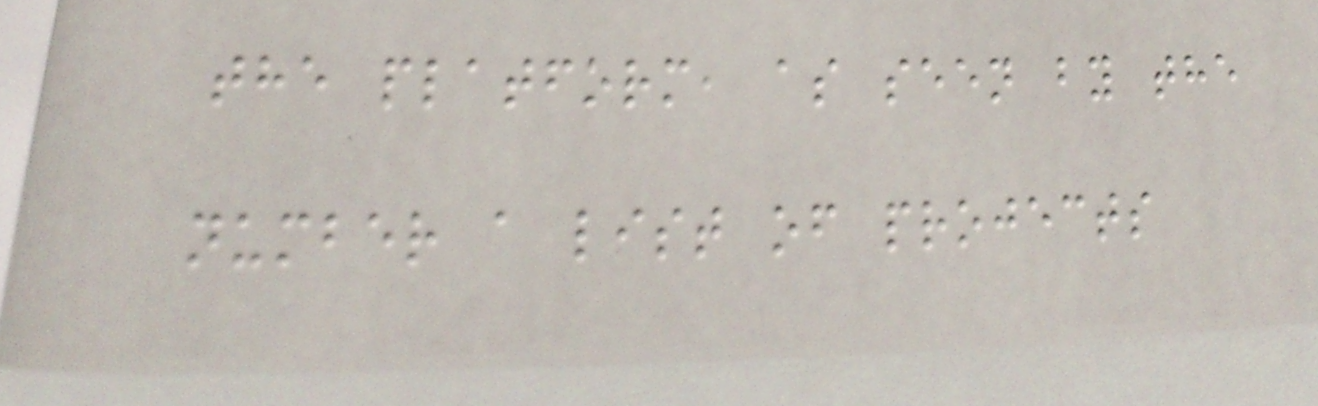the platform, as seen by the
number a list of projects
